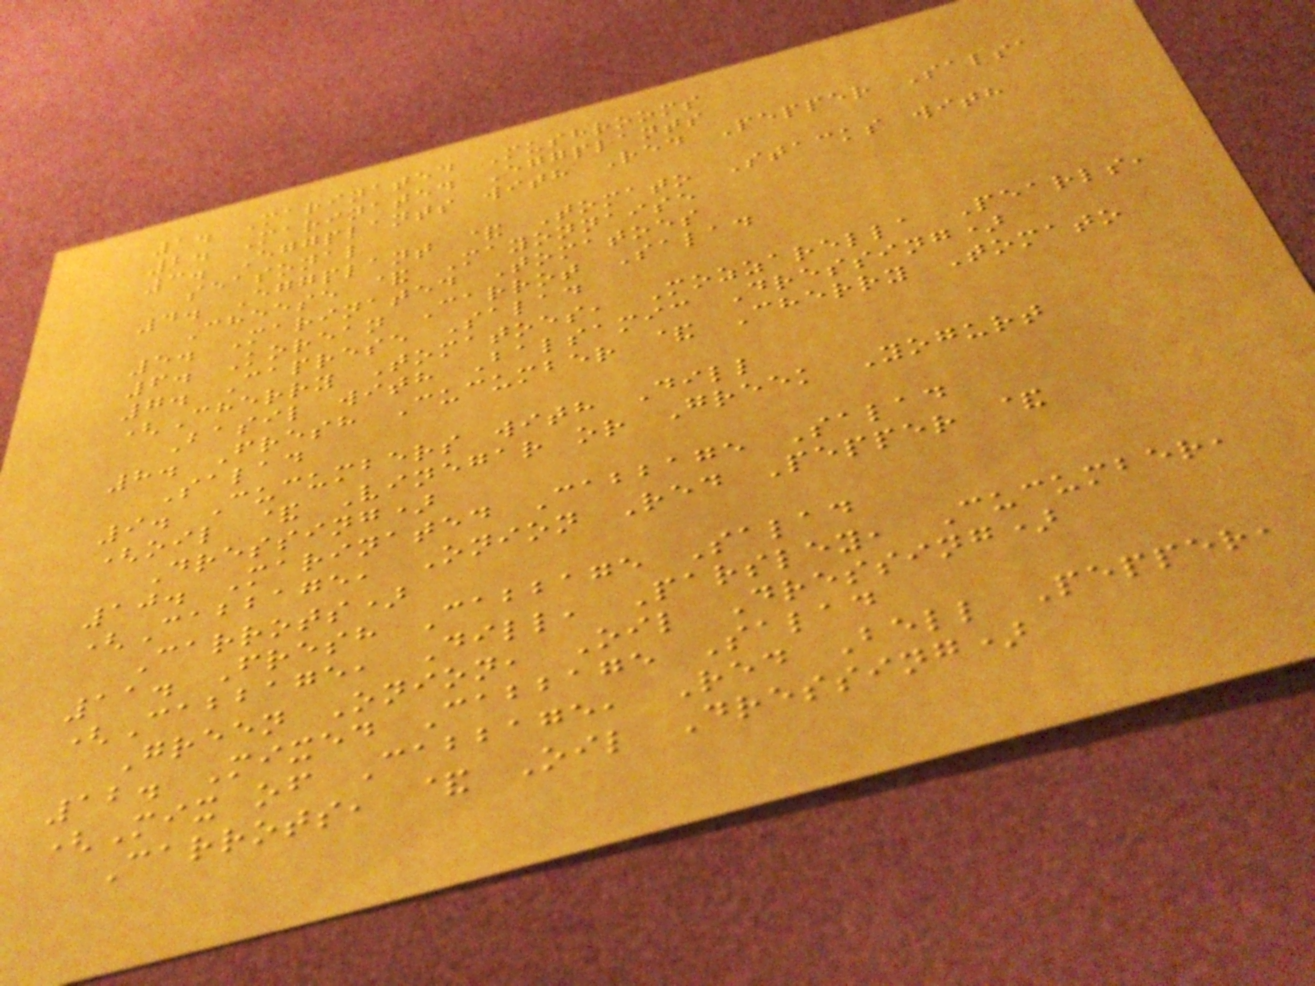1. Marinated Mushrooms
2. Marinated Eggplants
3. Eggplants with Red Pepper Salsa
seasonal
4. Eggplant & Tomato Stacks with
Cheese & Mayonnaise
5. Marinated Tomatoes
6. Korean Carrot Salad
7. Caprese Salad
(Cherry Tomatoes, Mozzarella Pearls,
Basil with Balsamic Dressing)
8. Fresh Cucumber & Cherry Tomato
Salad
9. Cucumbers with Dill
(oil & Vinegar or Greek Yogurt
Dressing)
10. Marinated Cabbage Salad
(Cabbage, Onion Red Pepper &
Carrots)
11. Fresh Cabbage Salad
(Cabbage, Dill, Parsley, Cucumber,
Green Onion, Oil Dressing)
12. Mixed Cabbage Salad
(Mix of Cabbage, Red Bell Pepper,
Carrots, & Oil Dressing)
